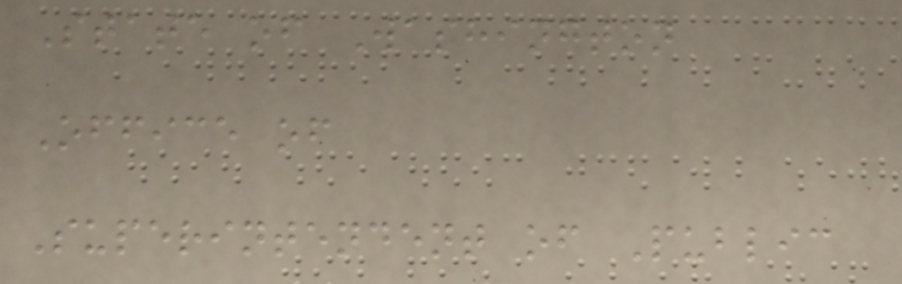State of Washington
Office of
Superintendent of Public
